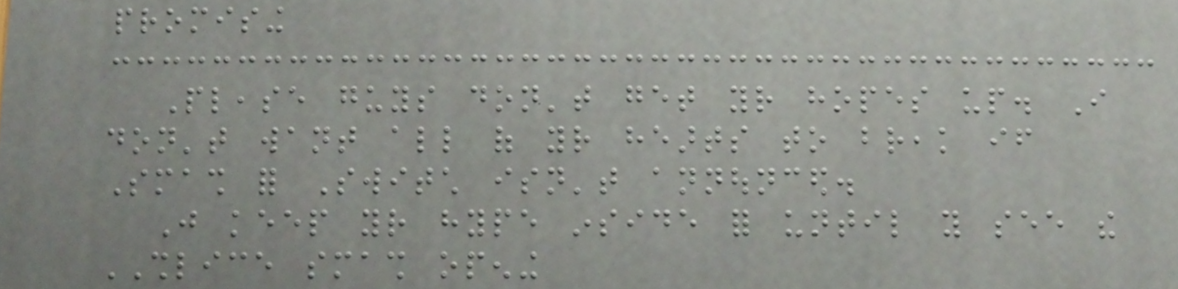promising
Please guys don't get your hopes up. I
don't want all of your hearts to break if
Smash for Switch isn't announced.
Just keep your hype inside for until you see the
SHLICE smash opening
